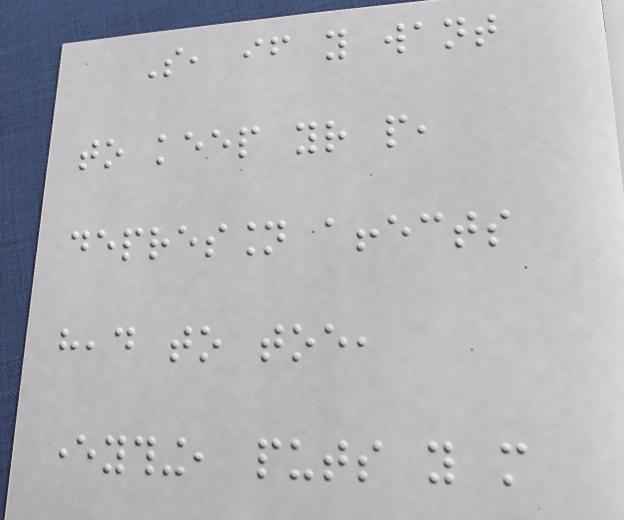So, if you want
to keep your people,
depression affects
head to toe,
everything, puts you more
